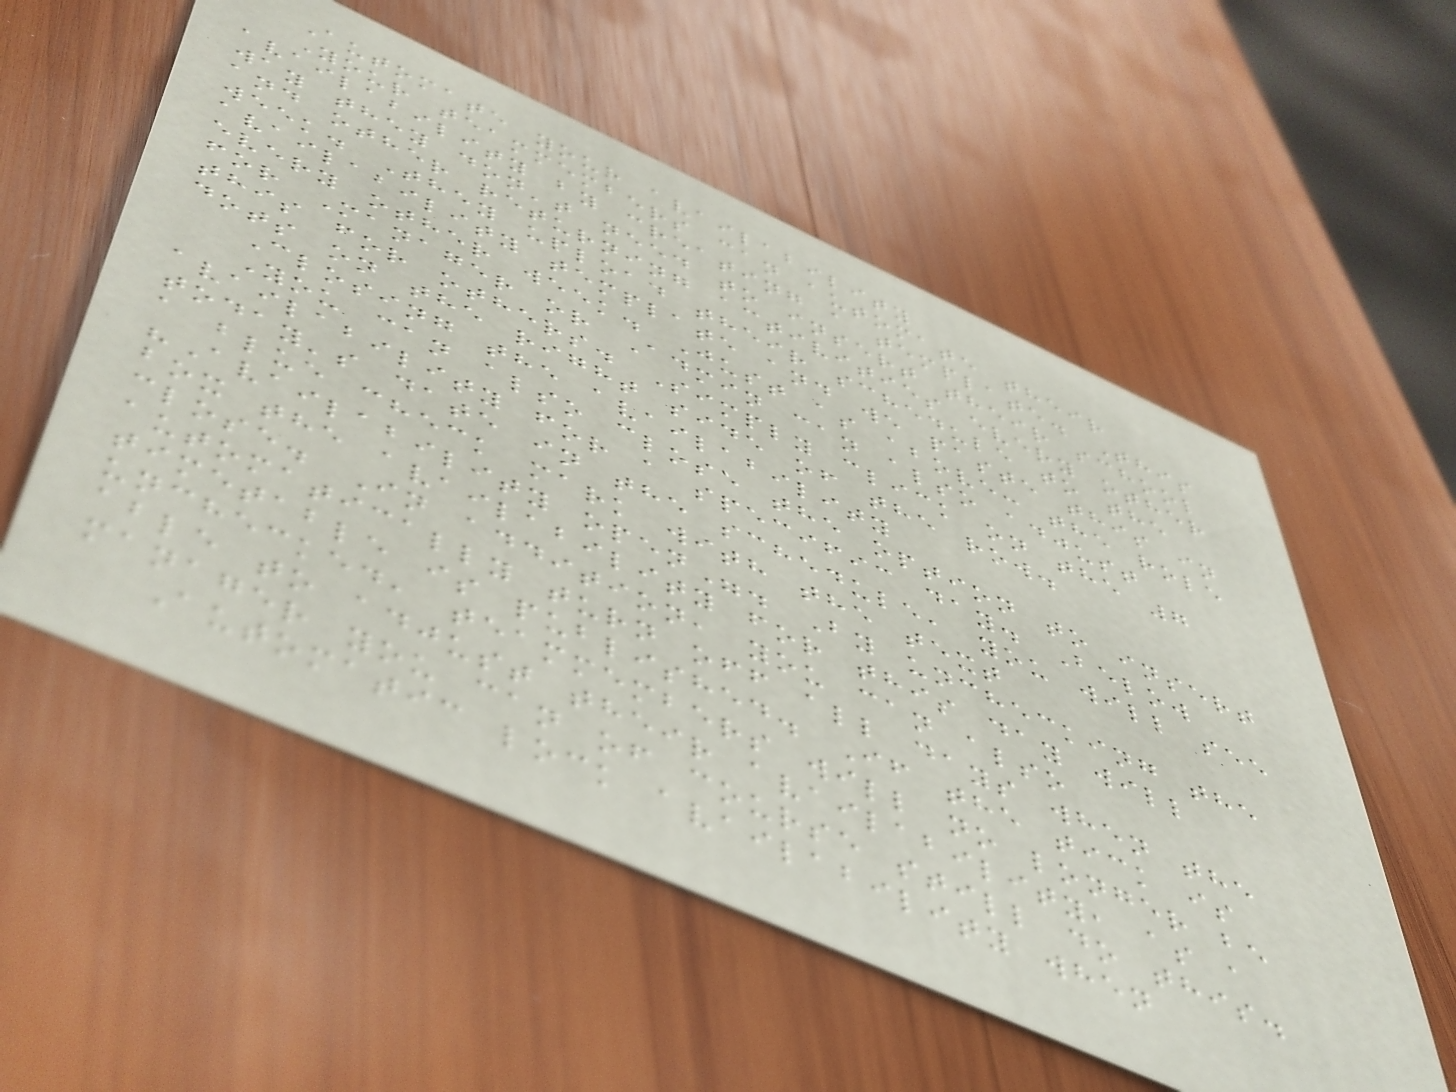Automate your availability
Your teammembers can automate their
availability by creating a template. This
way they don't need to insert their school
and other returning activities every other
week. They upload their schedule to the
availability template and we paste this in
every other week. Just as above: the role
for Manager or Admin can also adjust
this for others. Simply click on the 7
dots on the right side of the row.
Closing the availability
You can also close the option to insert
availability for a specific day. Below
today's date in the schedule, you will see
a blue check mark with the text
"Availability open". By unchecking the
box the availability for this day will
close. In addition, you can also
automatically turn off all days when the
timetable is published. If the tick is
unchecked, teammembers will no longer be
able to adjust their availability, as a
manager you can of course still do this.
Automatic lock availability when
